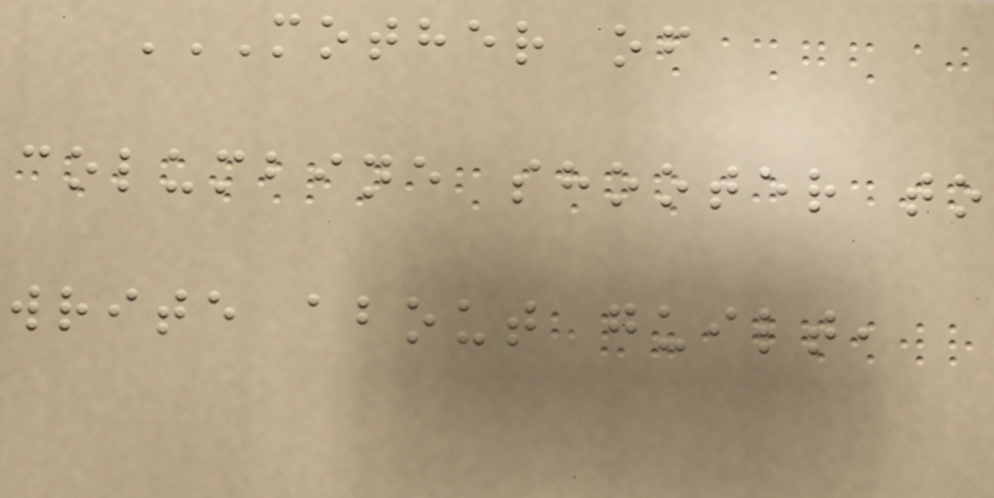MOTHER OF
COLUMBINE SHOOTER TO
WRITE ABOUT GUILT,
